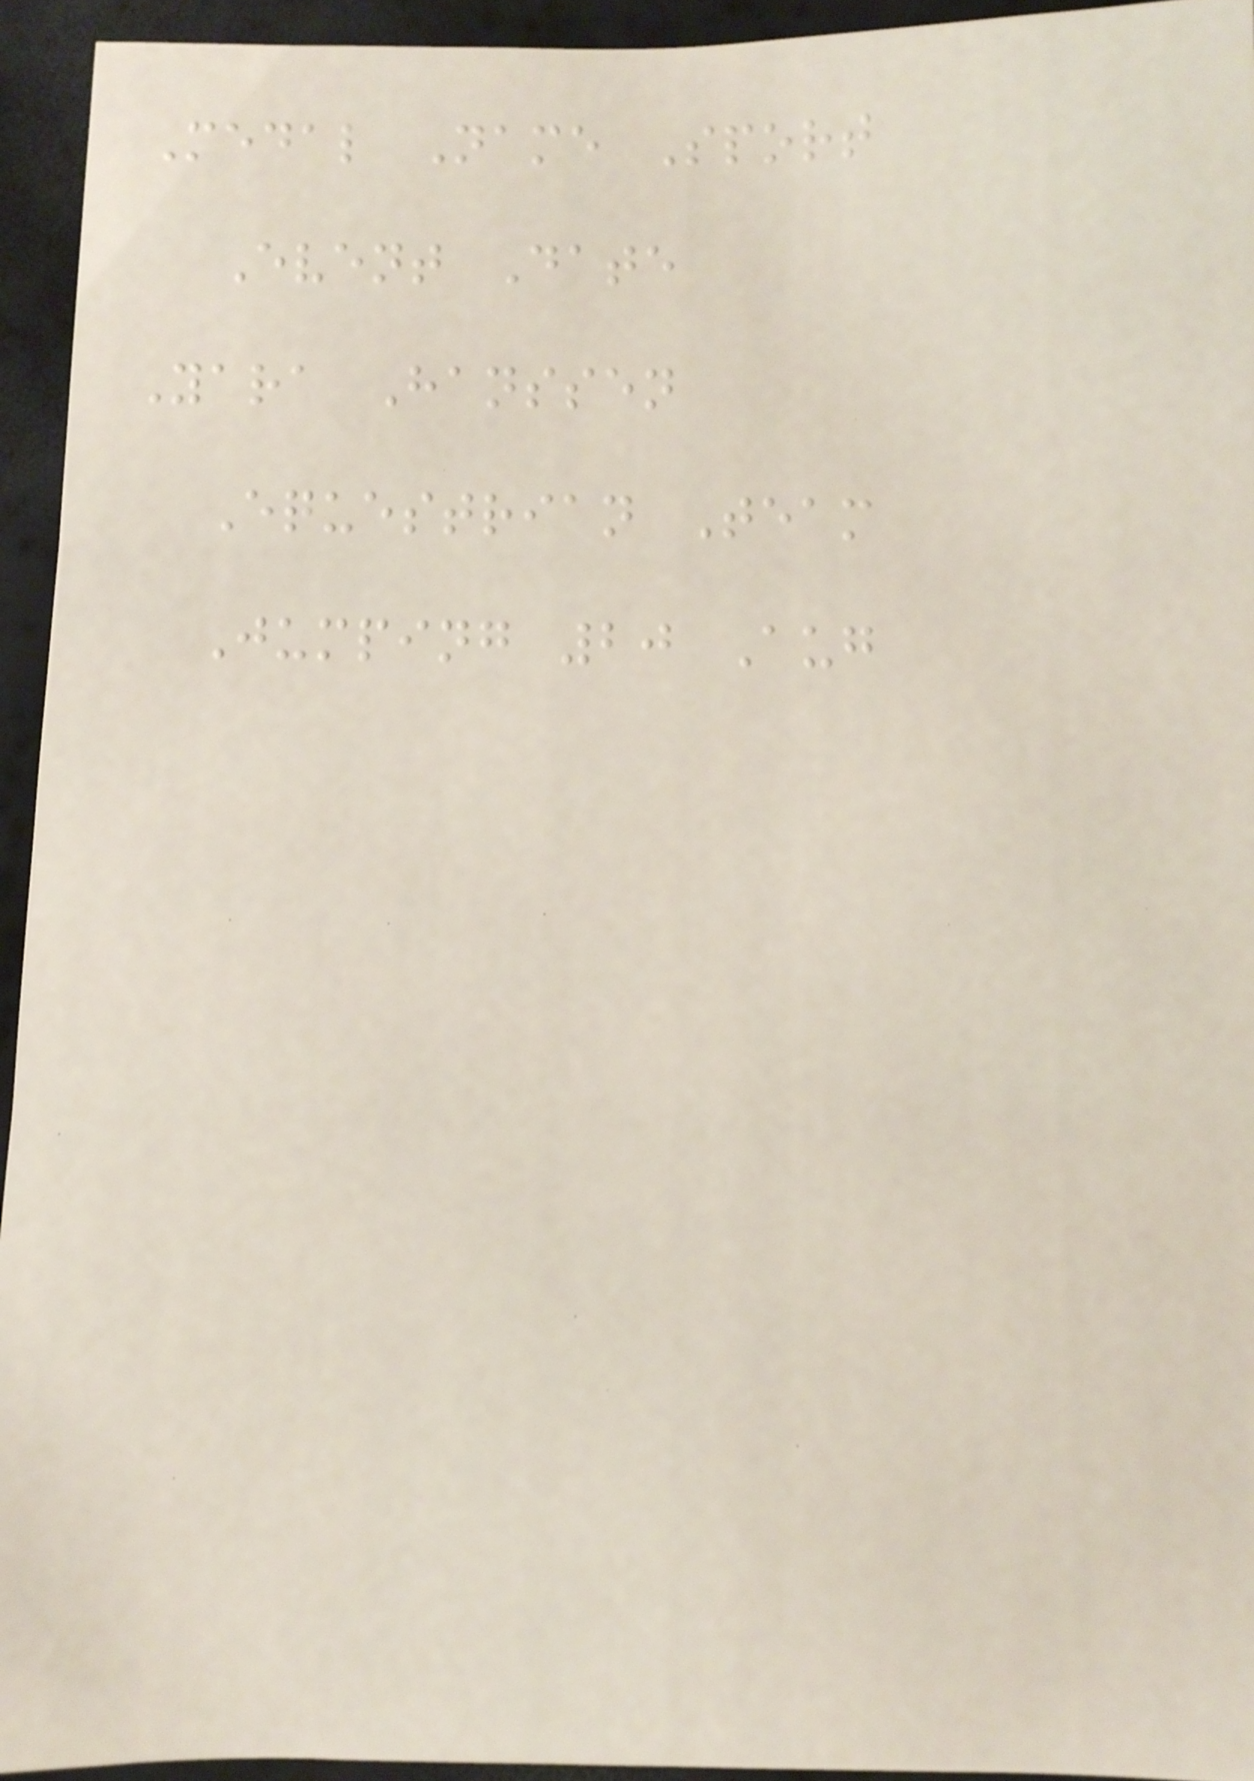Medal Name Sport
Event Date
Yara Hanssen
Equestrian Team
Jumping 20 Aug
